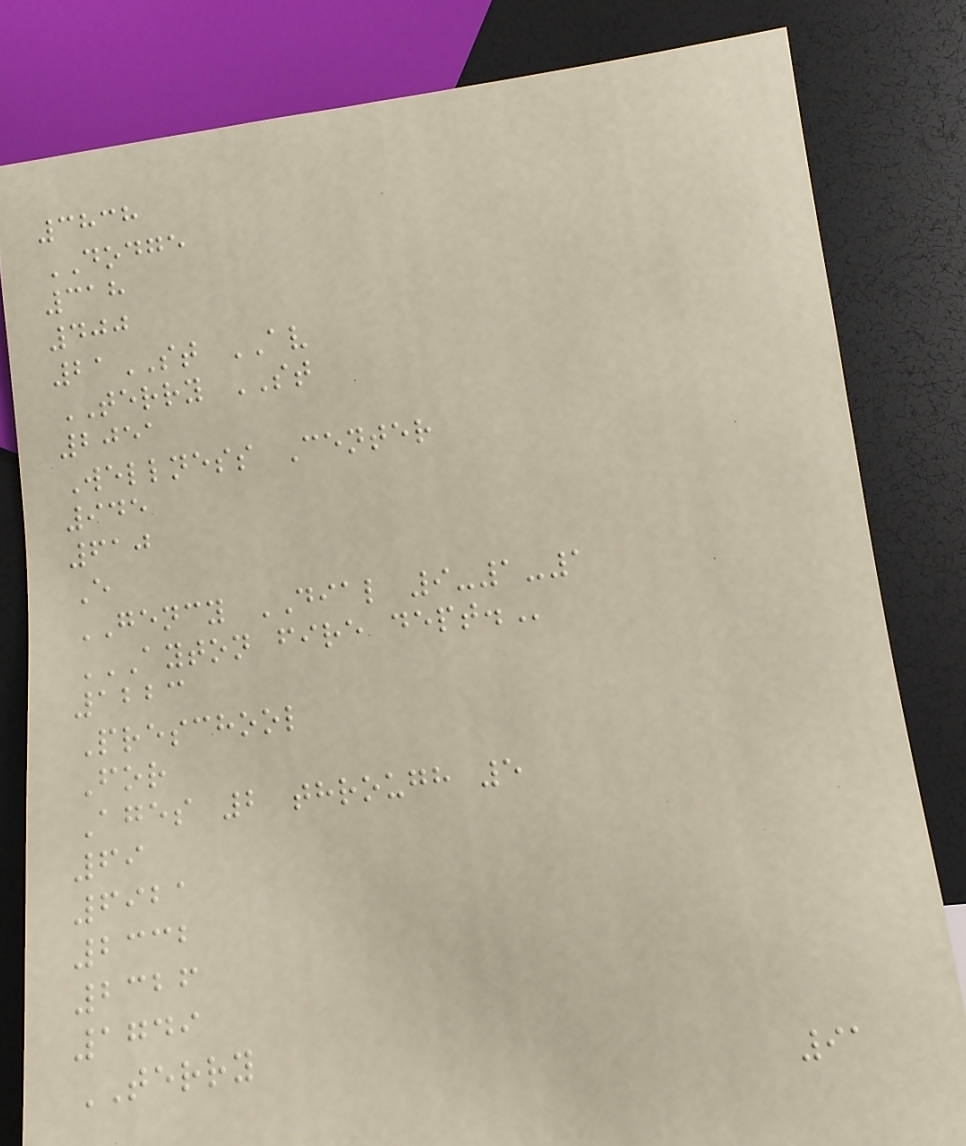3838
DODGE
318
400
21ST AV
TERRY ST
2051
Wellness Center
945
610
E
GENCY DIAL 9-1-1
AYTON FIRE DEPT.
1223
Preschool
For
Ages 2 through 5
69
6921
2332
2326
1749
TERRY
91
